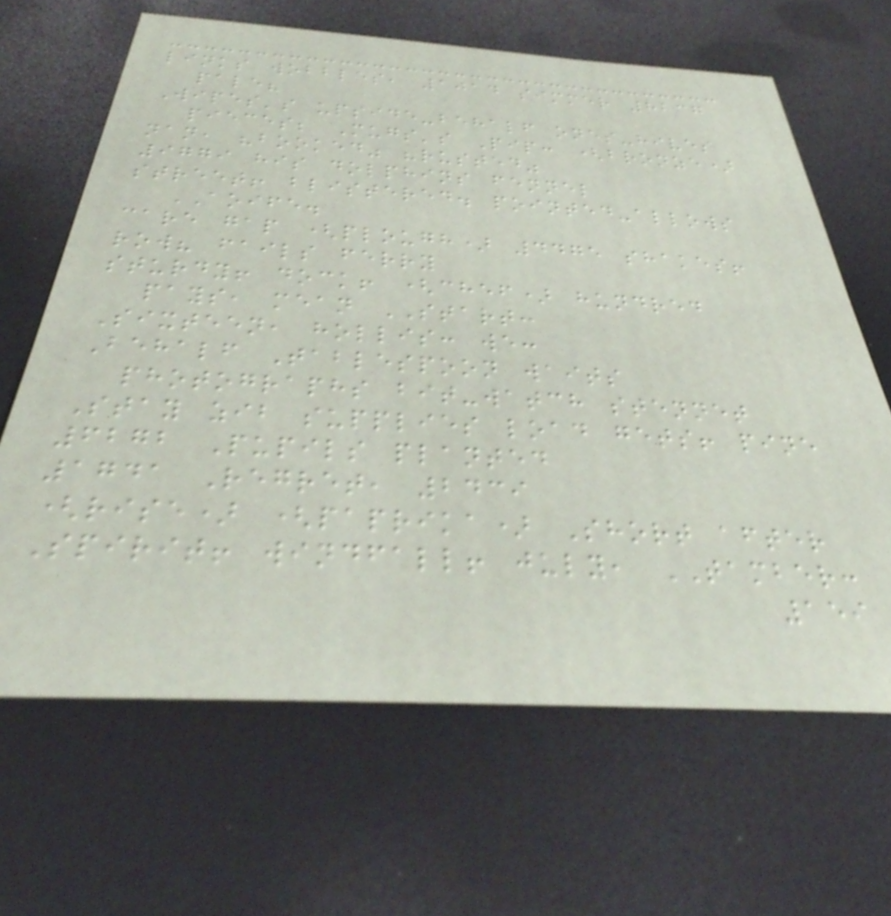links wobbles, 1014 simmer 8237
pale?
Wipes's upside-behalf ones-hives
pieces; Mugs's Pip: (bronze)
nan, "booked" "rusted"
9779 his dolphins fennel
street! blistered. pointed-allows
AOIFE.
care gap (plough) 4475 shakes!
row? fails ferry
sturdy! dock! (chef) hundred
pays, mean START:
Sixteen, hollis: we:
Behalf Tablespoon waits
photographs bit-watch stennet
Stay zib supplies load gets! pine
6272 Pupils planted
1741 Regret, 2439
(rise) (paprika) Short after
Spirit! windfall! july, TAMBER:
159
